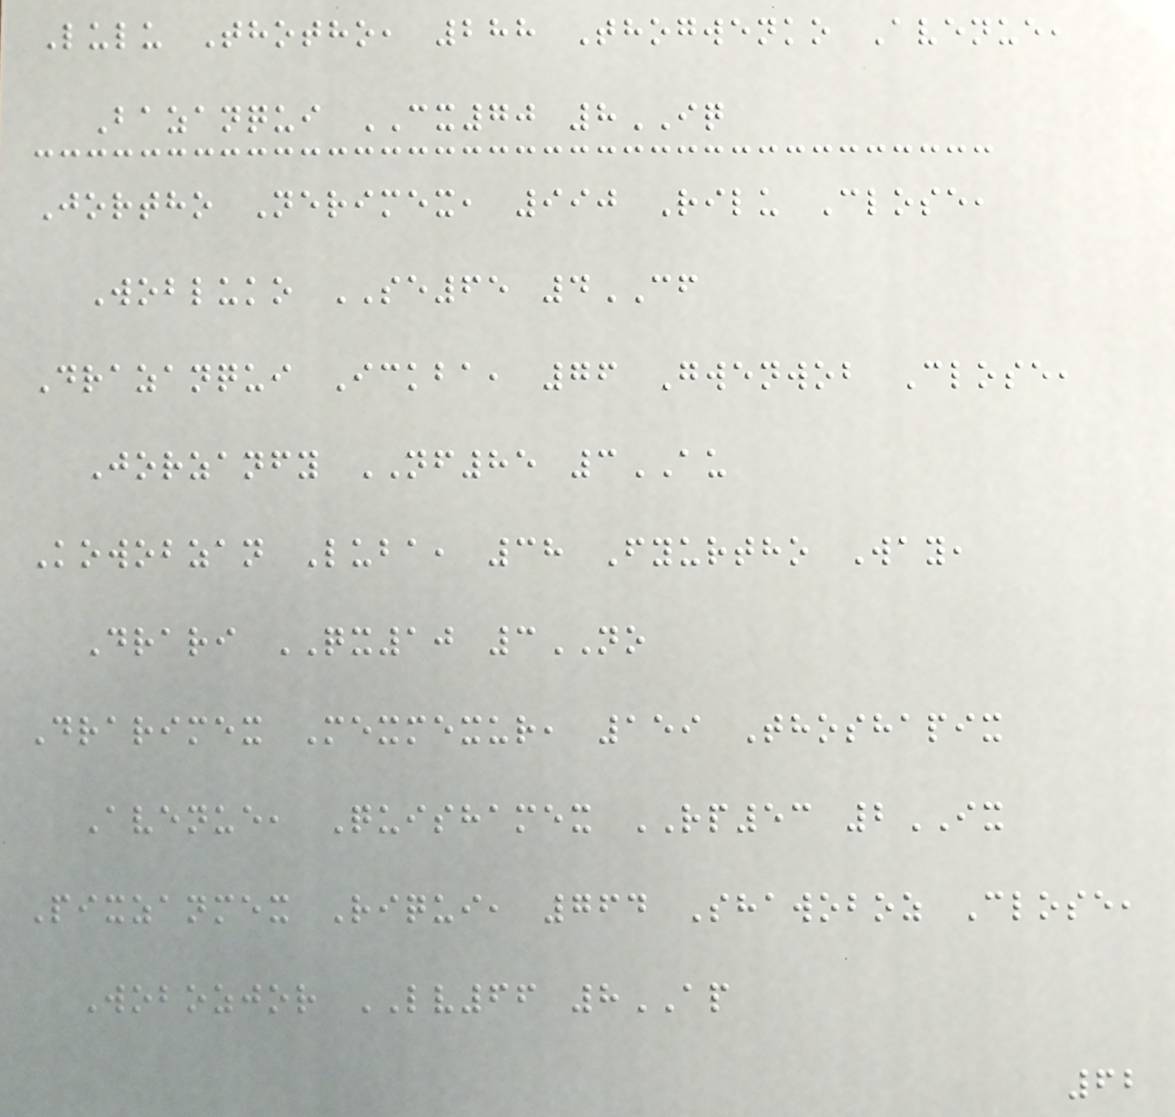Lulu Thotho, 288 Thogwenko Avenue,
Bazanqui CX70 8IQ
Jortho Nerimex, 990 Rilu Close,
Wobluko SE65 4CF
Drazanqui Ickba, 76 Gwenwob Close,
Jorzanfy NF85 3AU
Kowobzan Luba, 38 Fyurtho Way,
Drari QX10 3NO
Drarimex Mexmexur, 159 Thoshapix
Avenue, Quishamex RP53 2IX
Pixzanmex Riqui, 764 Shawoboz Close,
Wobozjor LV66 8AP
62
